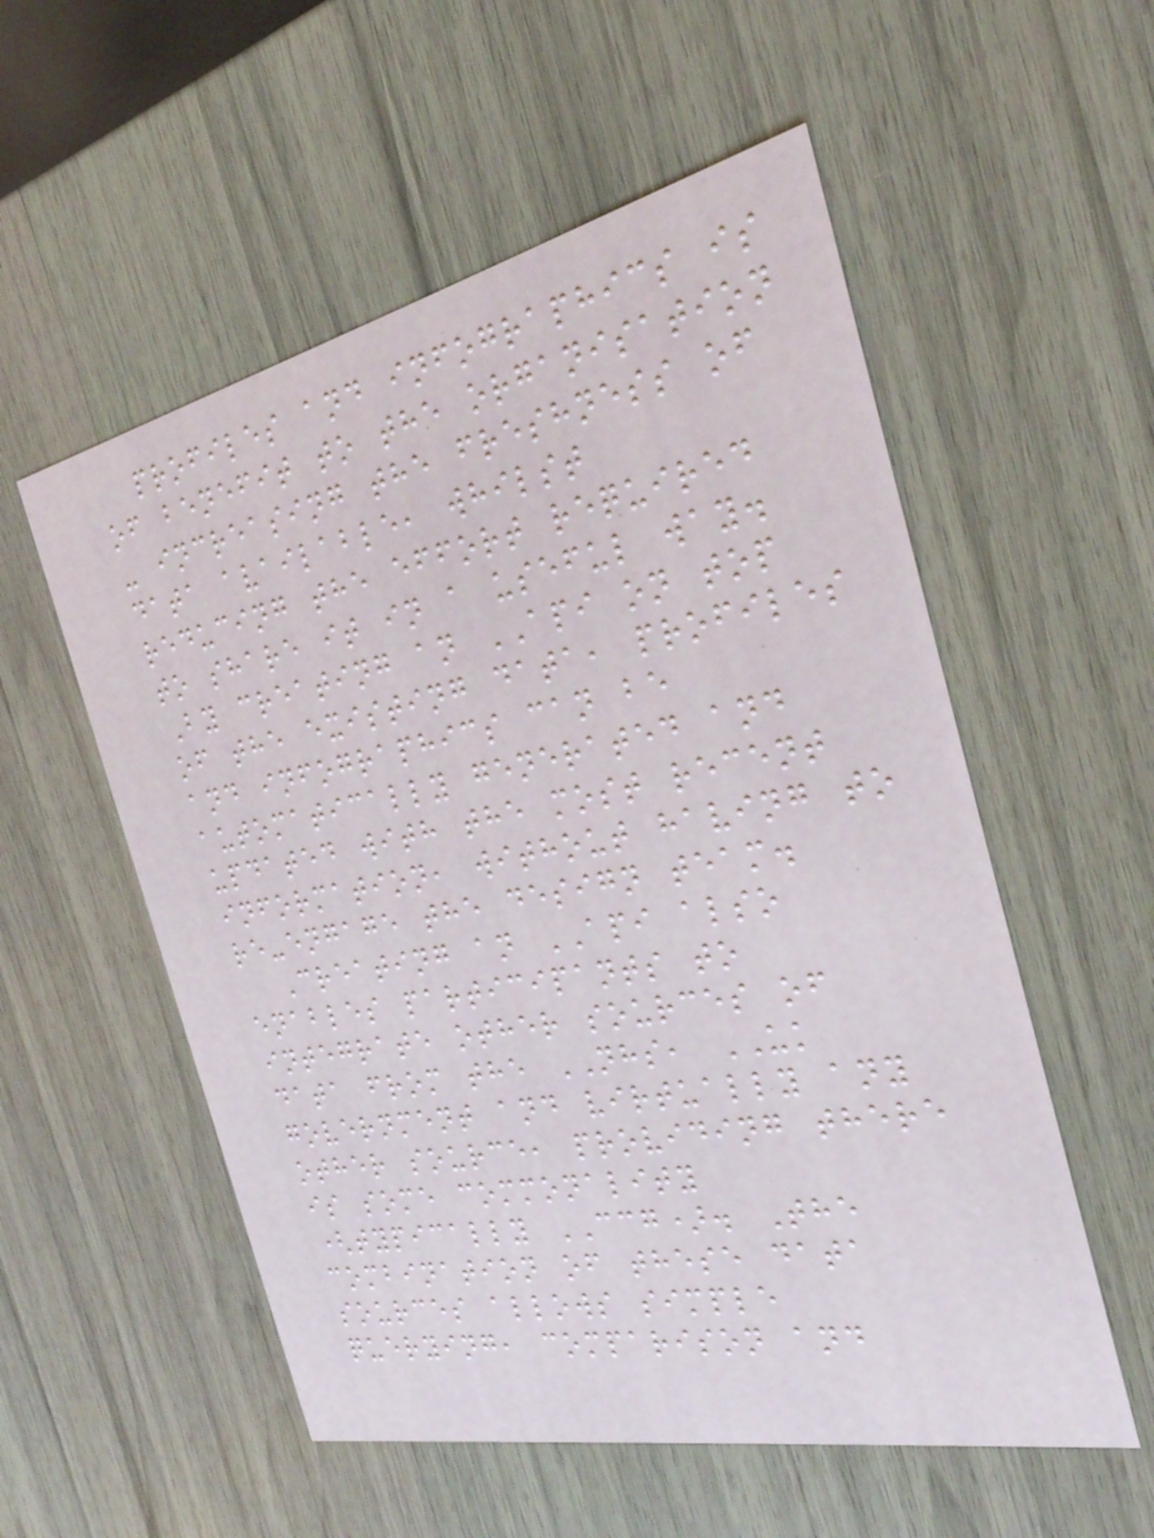profiles and infographics is
of benefit to the organisation
- increasing the freshness of
data available, whilst
reducing the effort required
to share it in a useful way.
By creating an API on top
of the existing data, profiles
and infographics can be
automatically generated and
updated with the most recent
information, without having to
re-engage the design team.
Creating an API also
enables participants to
integrate other sources of
data from the NHS, UK
government and virtually any
other source, providing there
is some commonality
(typically CCG). The
combination of these data
sources allows simple
querying, comparison and
